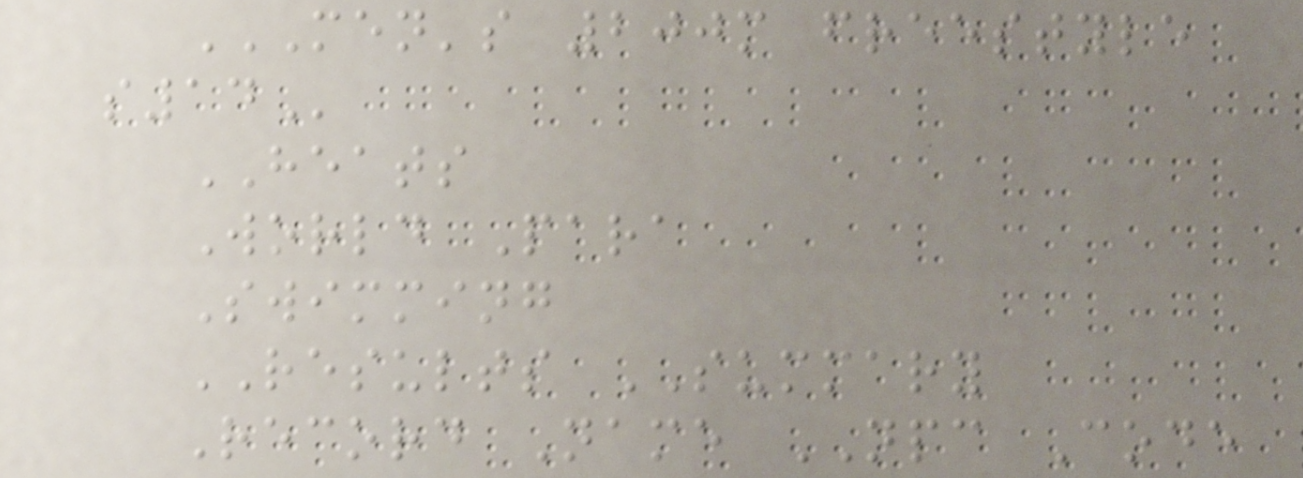MEN'S 200M FREESTYLE
S14
HEATS
World Para
Swimming
RESULTS SUMMARY
Record Name NPC Code
